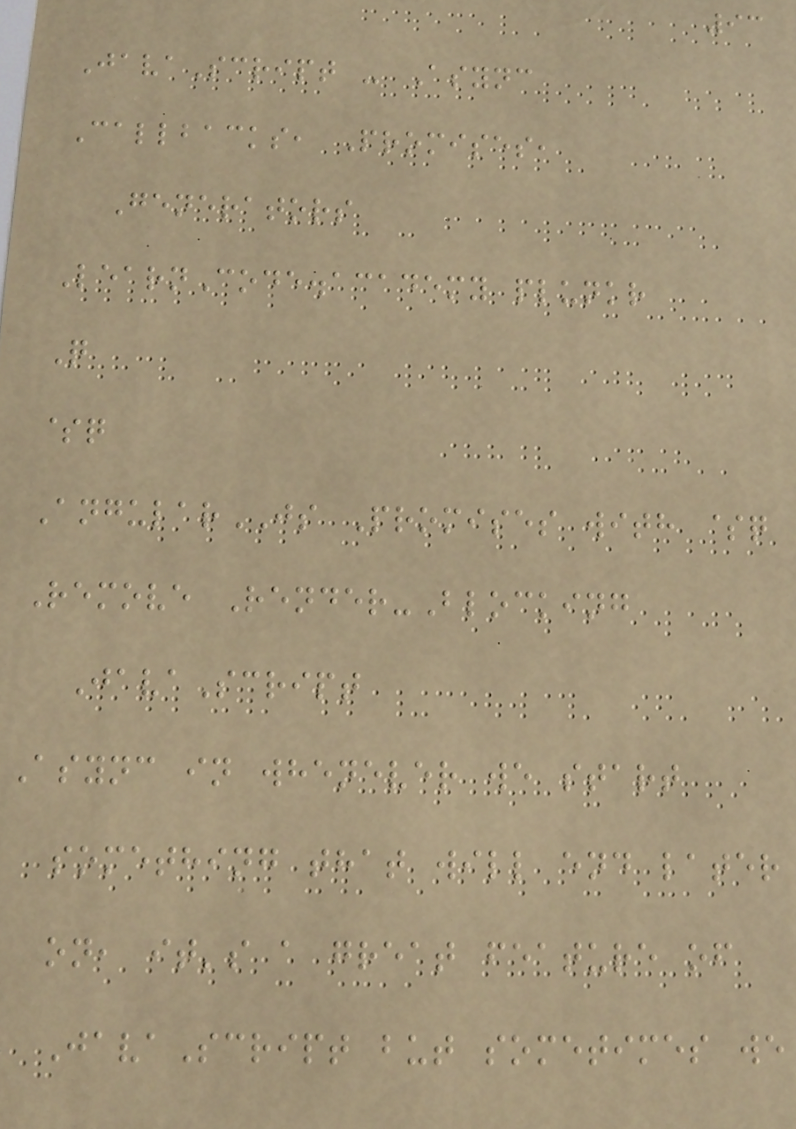93
JavaScript - Async
Callbacks, Promises,
Generators
LearnCode.academy plunkr
Q
$q
AngularJS Promises with $q
Remove Render-Blocking
JavaScript
Async in whenever we start
something that will end later
on, it's a great feature of
JavaScript but sometimes we
